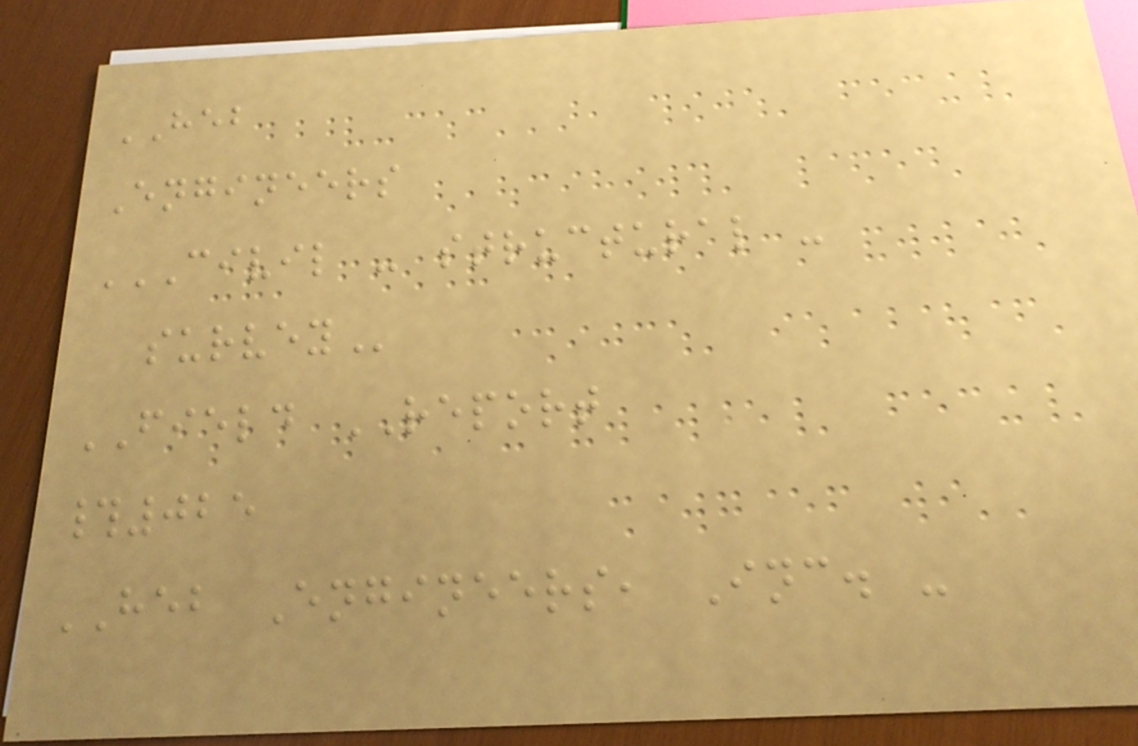HEB
Engineers
CIVIL - STRUCTURAL -
SURVEY
FIELD REPORT
#025
HEB Engineers, Inc. -
